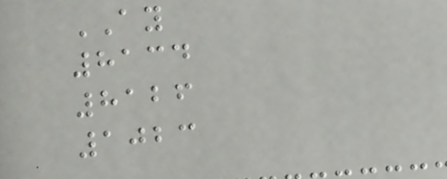AY
8134
8126
1023
